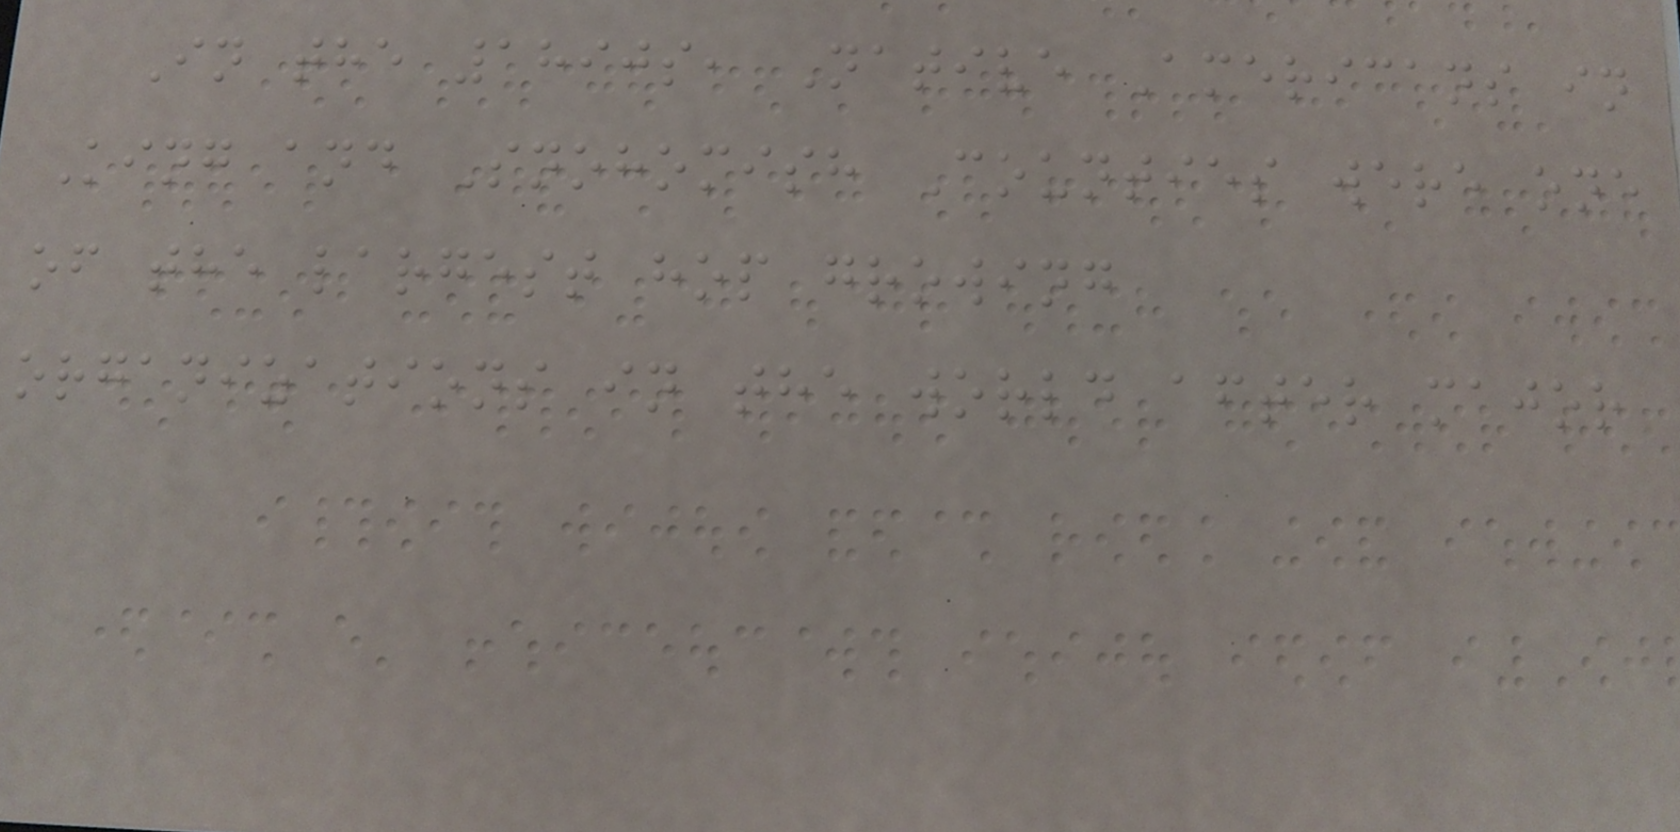In the 1890s, Native Americans in
King and Snohomish Counties were one
of the largest hop growing
organizations in the world after major
